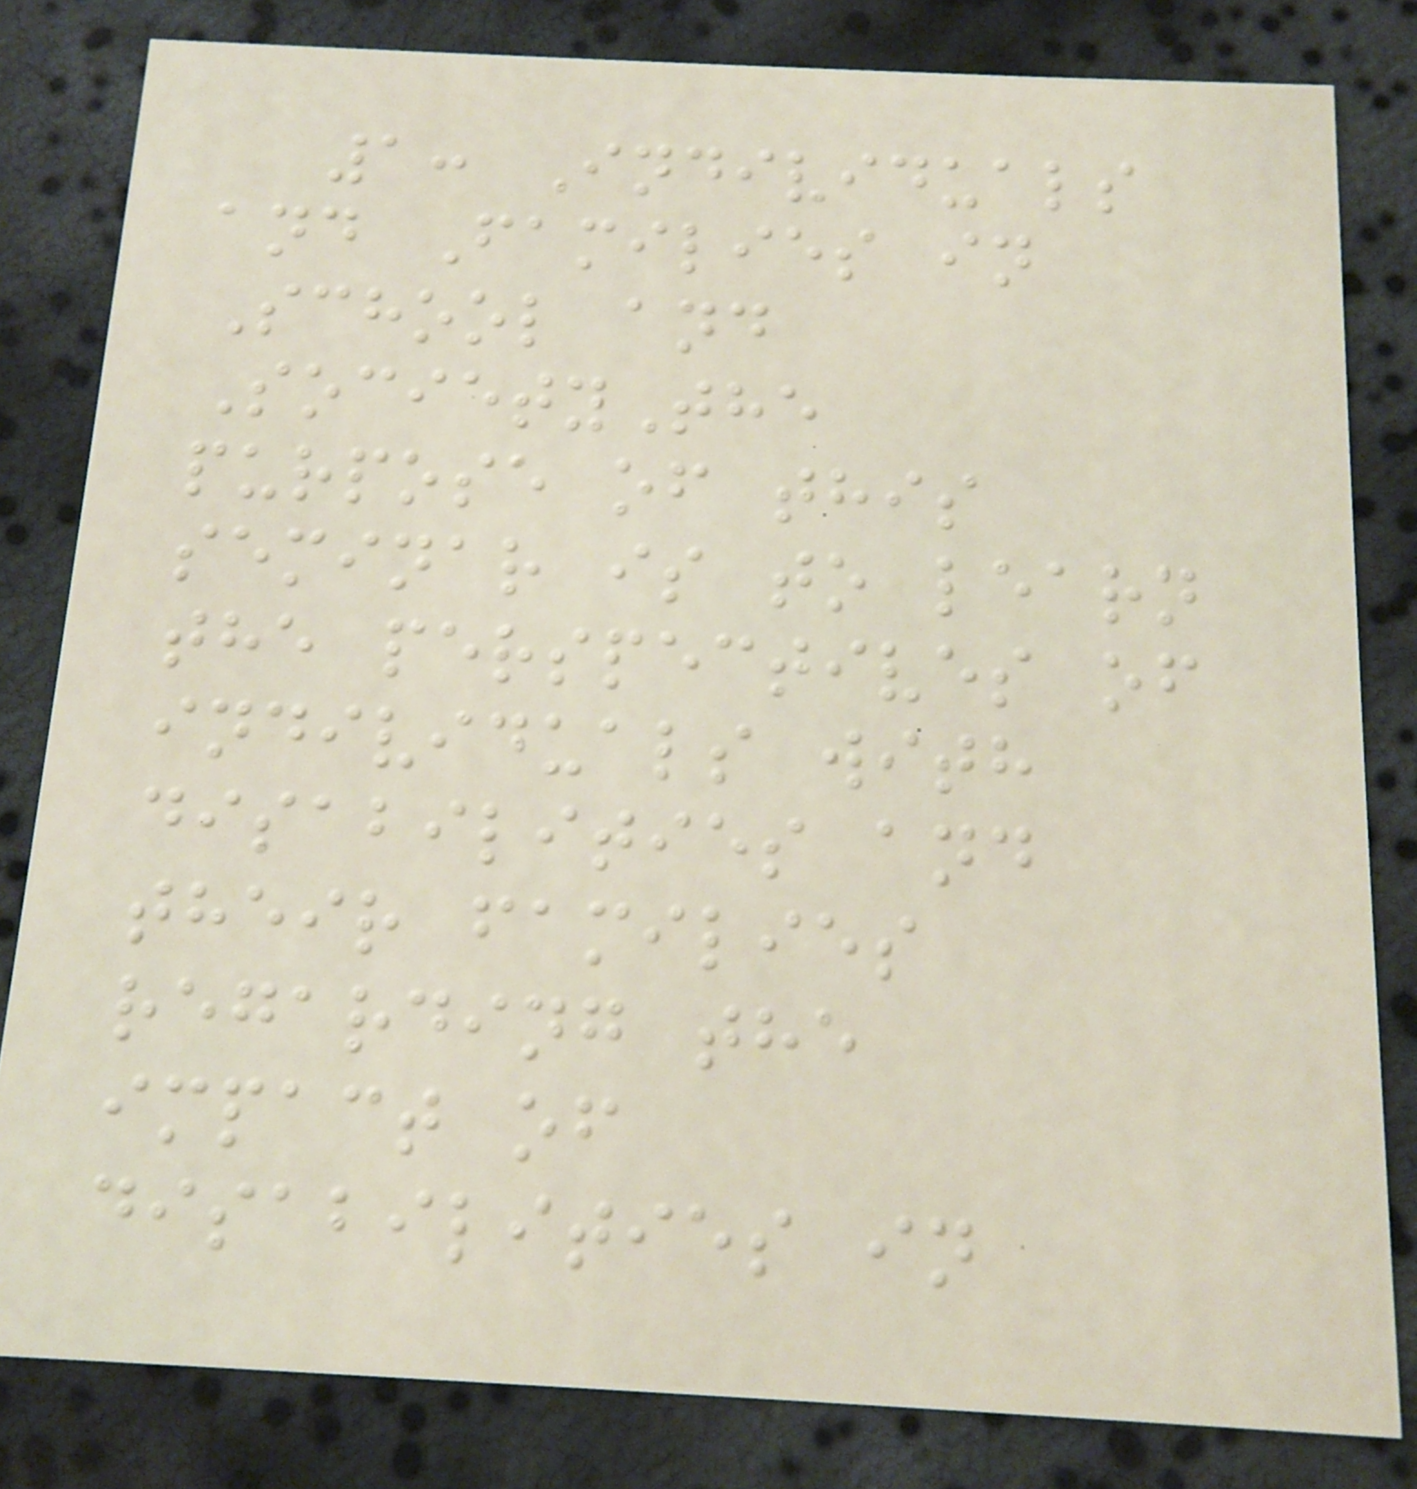1: Individuals
and Families in
School and
SocietyThe
purpose of this
seminar is to learn
the perspectives of
individuals with
disabilities and
their families
regarding the
impact of
disabilities in
